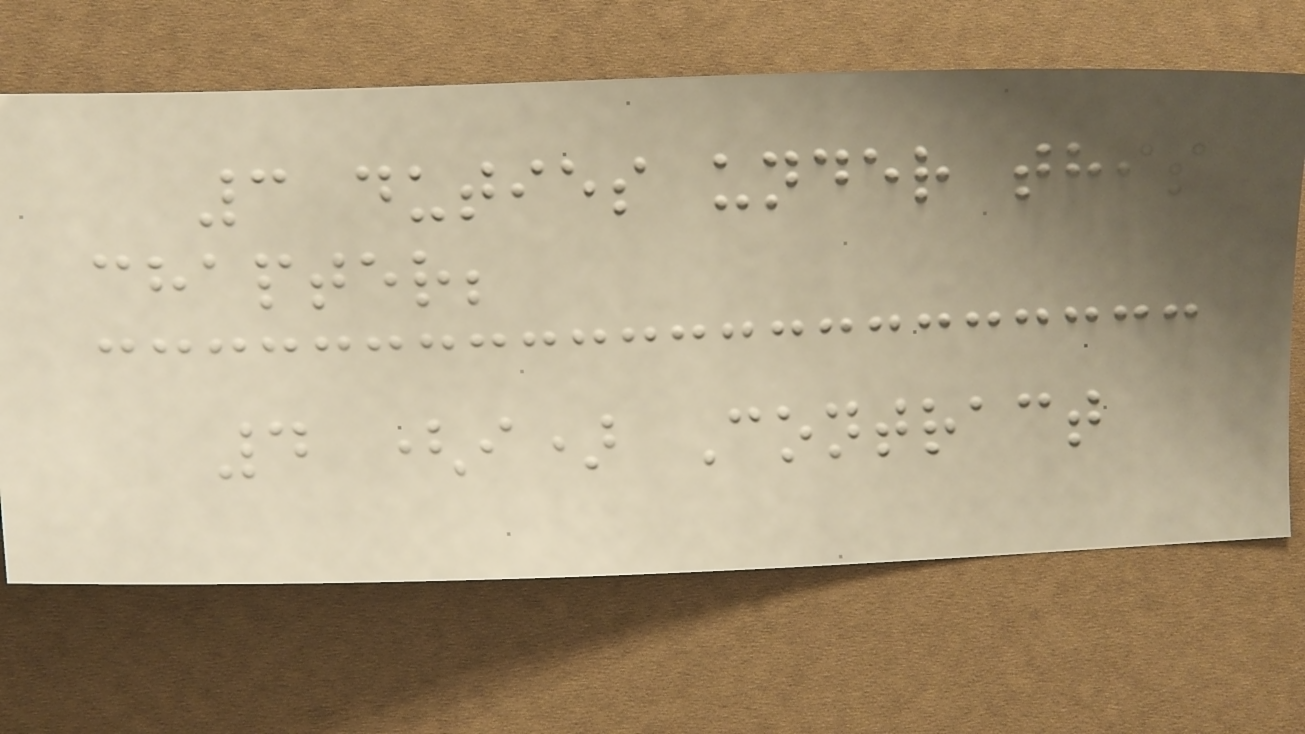3 duties under this
chapter;
4 (i) Contract
